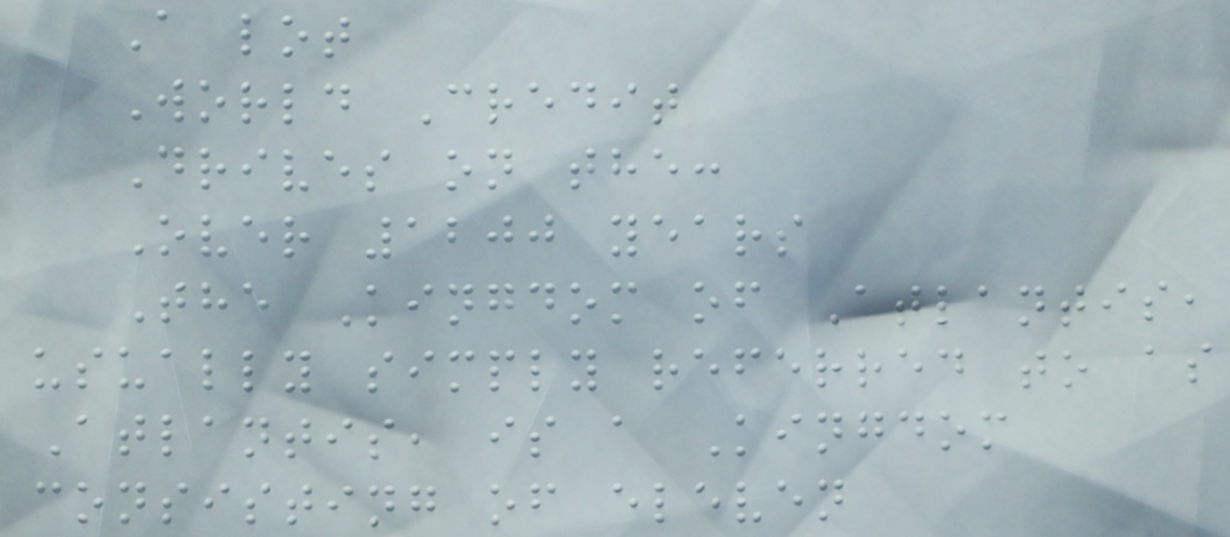A lot
World Credit
Drives on the:
Over 1200 years
The Kingdom of Atlantis,
usually simply referred to as
Atlantis, is a Kingdom
consisting of eleven
